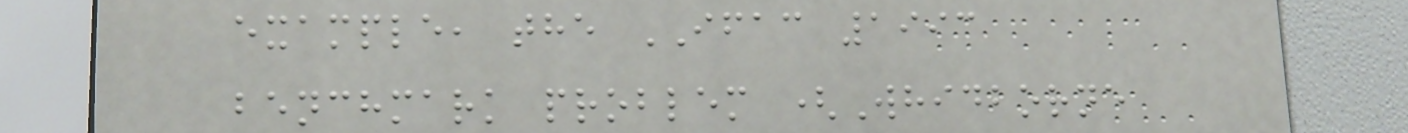example, the IFAC 1993
benchmark problem (Whidborne
